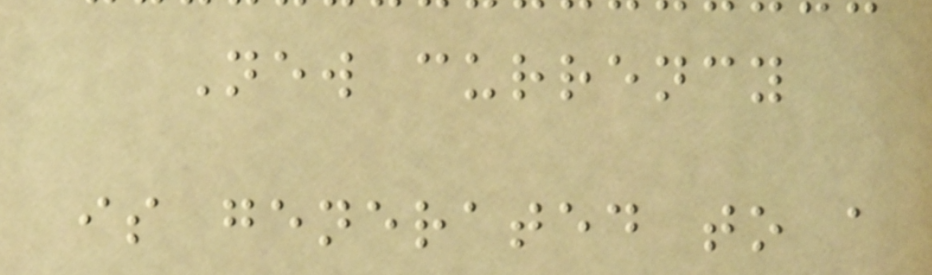New currency
is generated to a
